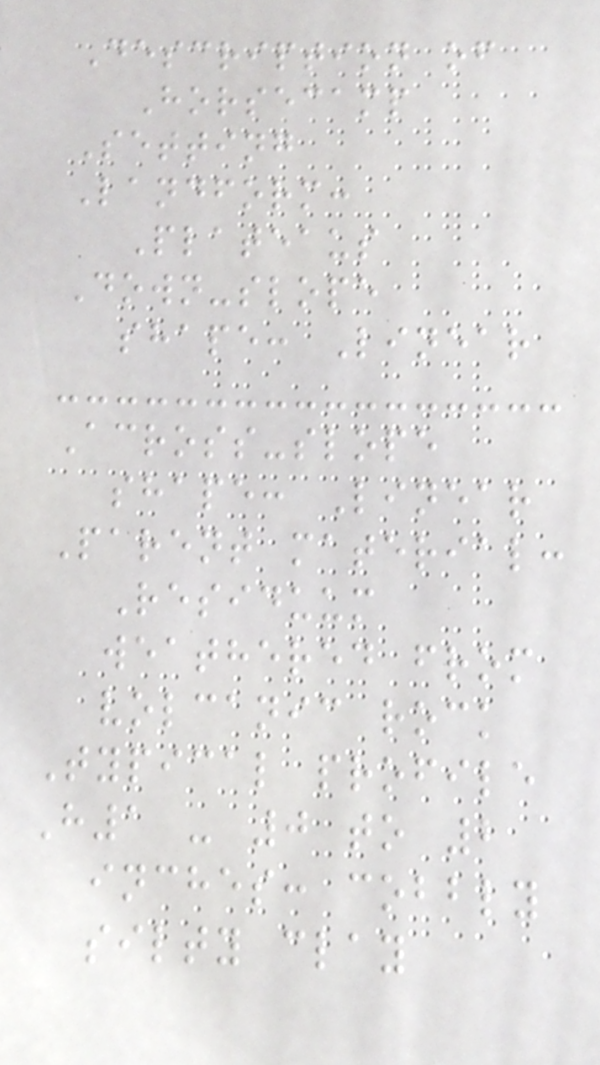Description of
Horsecamp
Setting
Landform:
Plateaus
Down-slope
shape: Linear
Across-slope
shape: Linear
Parent material:
Residuum
weathered from
volcanic rock
Typical profile
H1 - 0 to 2
inches: cobbly
silty clay
